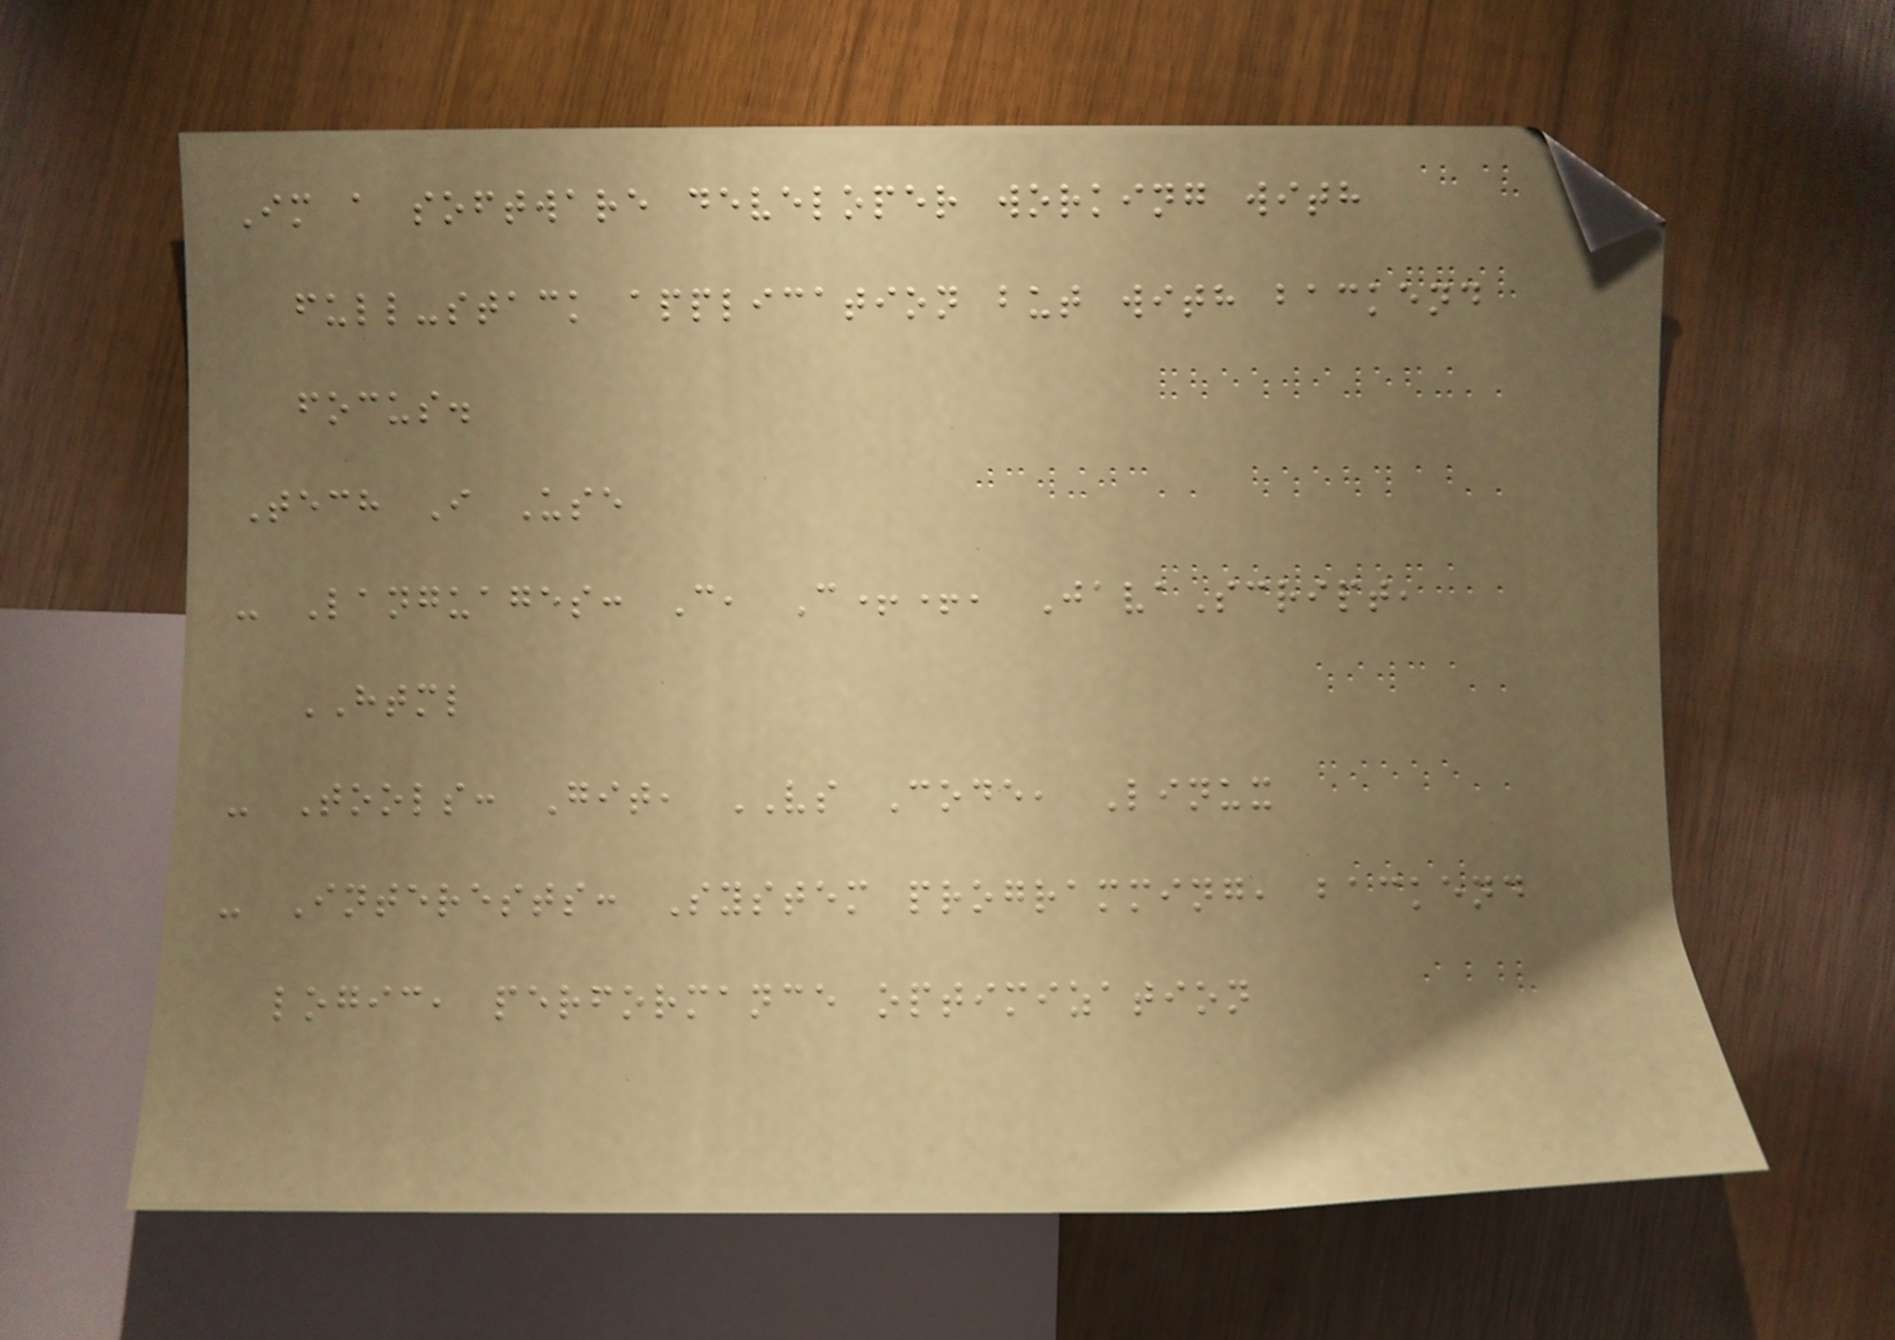Im a software developer working with
full-stack application but with backend
focus.
Tech I Use
- Languages: C, C++, JavaScript,
HTML
- Tools: Git, VS Code, Linux
- Interests: System programming, backend
logic, performance optimization
